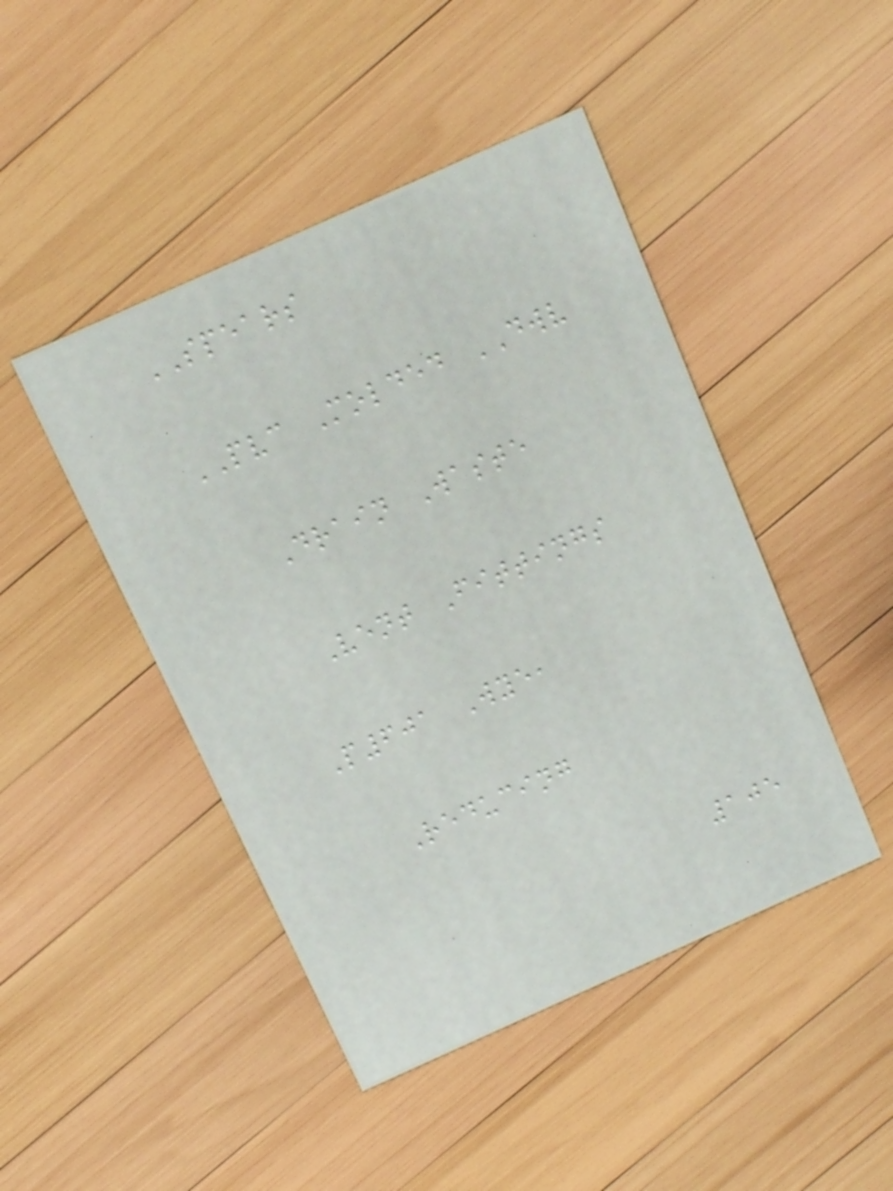SPEARS
PVC Molded DWV
Drain Waste
Vent Fittings
P601 Wye,
Reducing
105
